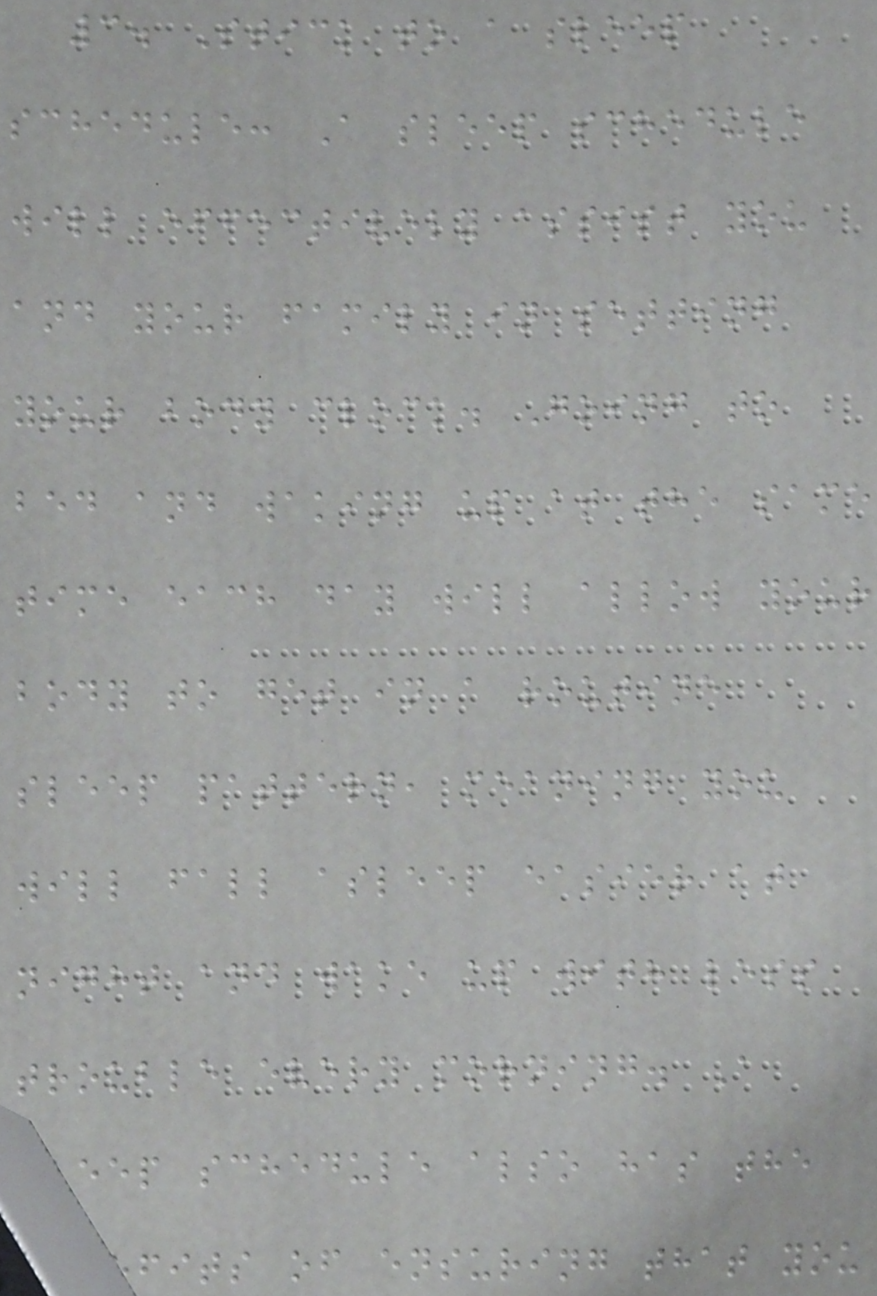3. Stick to a sleep
schedule: A sleep schedule
will effectively assist you
and your family in setting
your body clock. Going to
bed and waking up at the same
time each day will allow your
body to get in a routine
sleep pattern, meaning you
will fall asleep easier at
night and wake up with less
trouble every morning. A
sleep schedule also has the
benefits of ensuring that you
